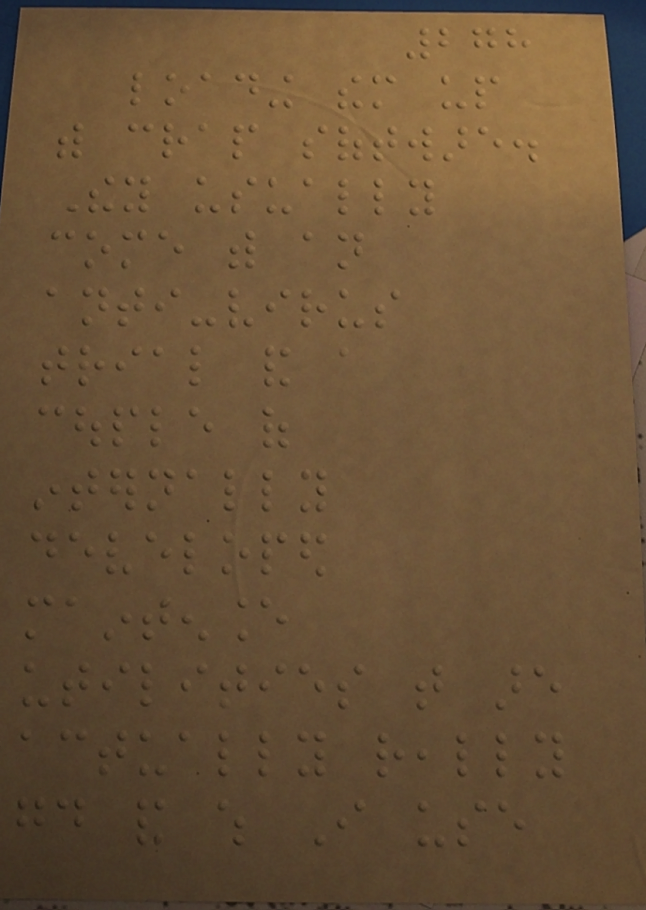278
loading them up
with crap software.
They usually
come with an
anti-virus
trial and a
couple of
internally
developed
maintenance
utilities that are
actually really
good and which I use
